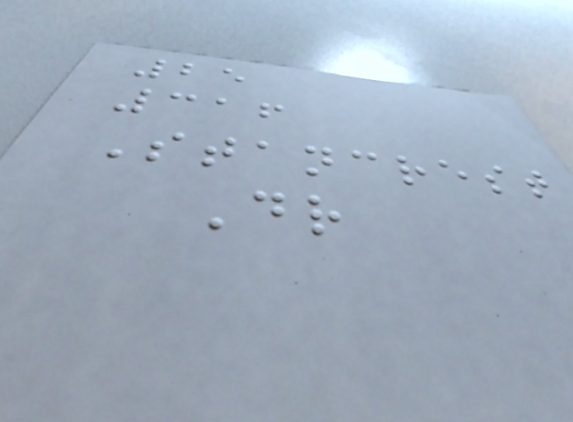25
316
Stancrest
Dr
